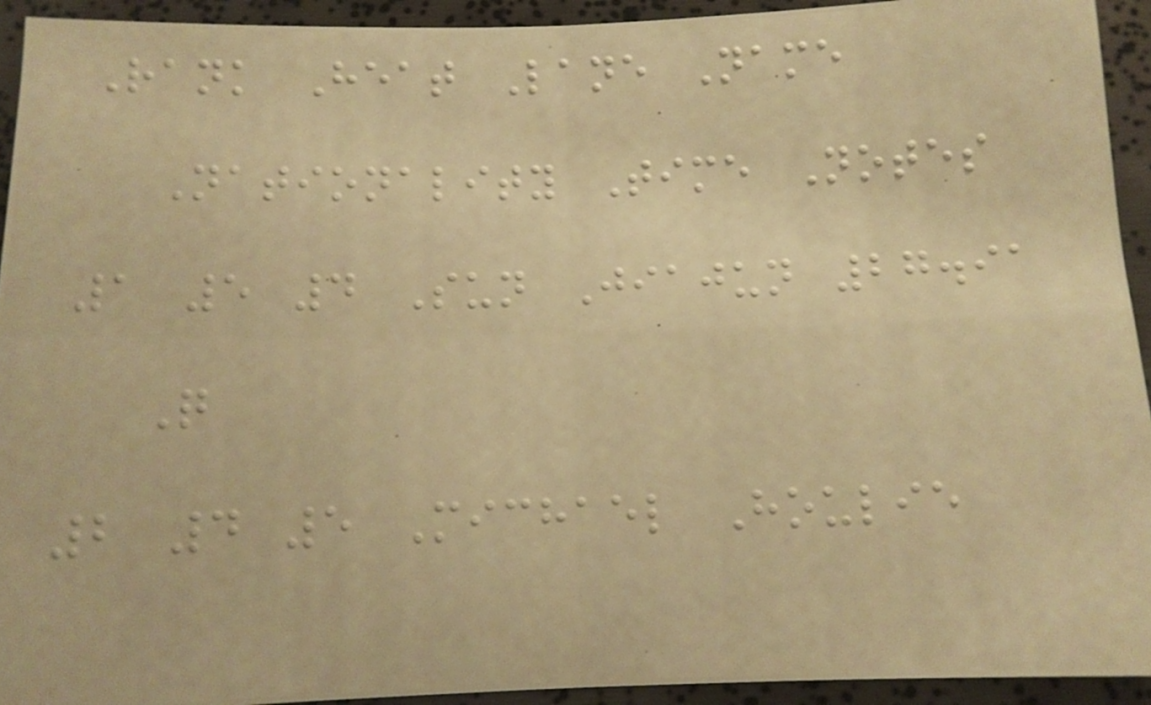Rank Heat Lane Name
Nationality Time Notes
1 5 4 Sun Jiajun 27.91
Q
2 4 5 Michael Houlie
